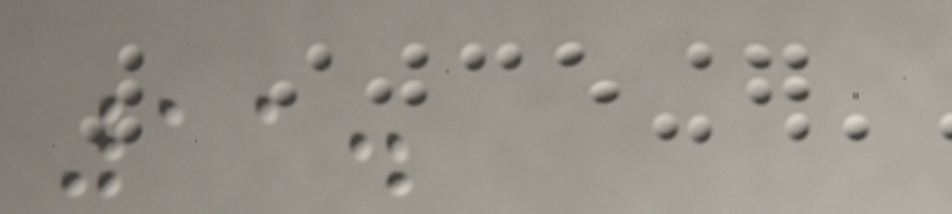11.
